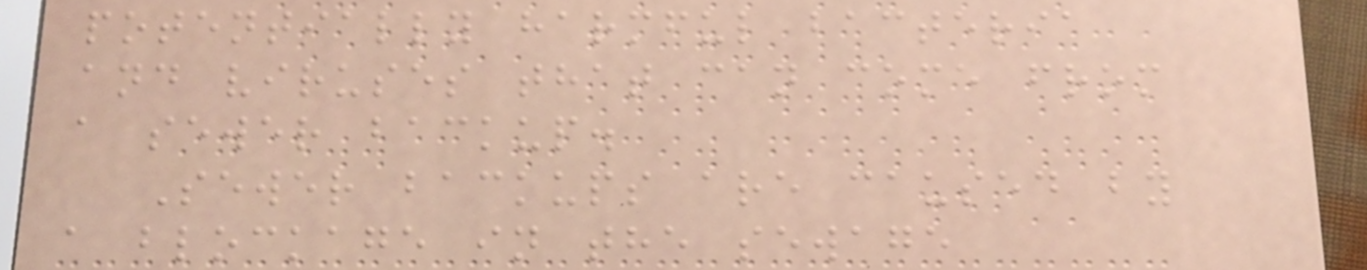potentially harmful bacteria
and viruses that can come from
a sewer backup.
Sewer backups are caused by
a blockage in the sewage
